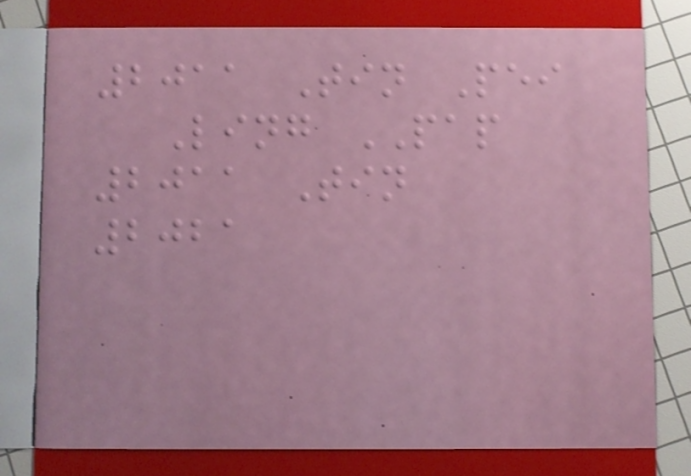2011 Tin Pei
Ling PAP
2011 Tin
2021
